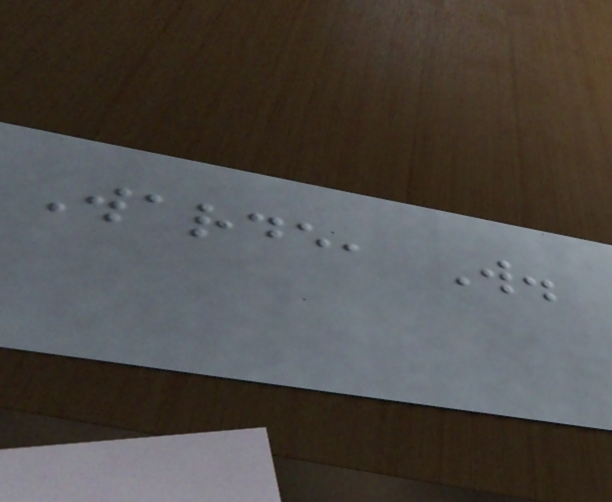Warde, W.
